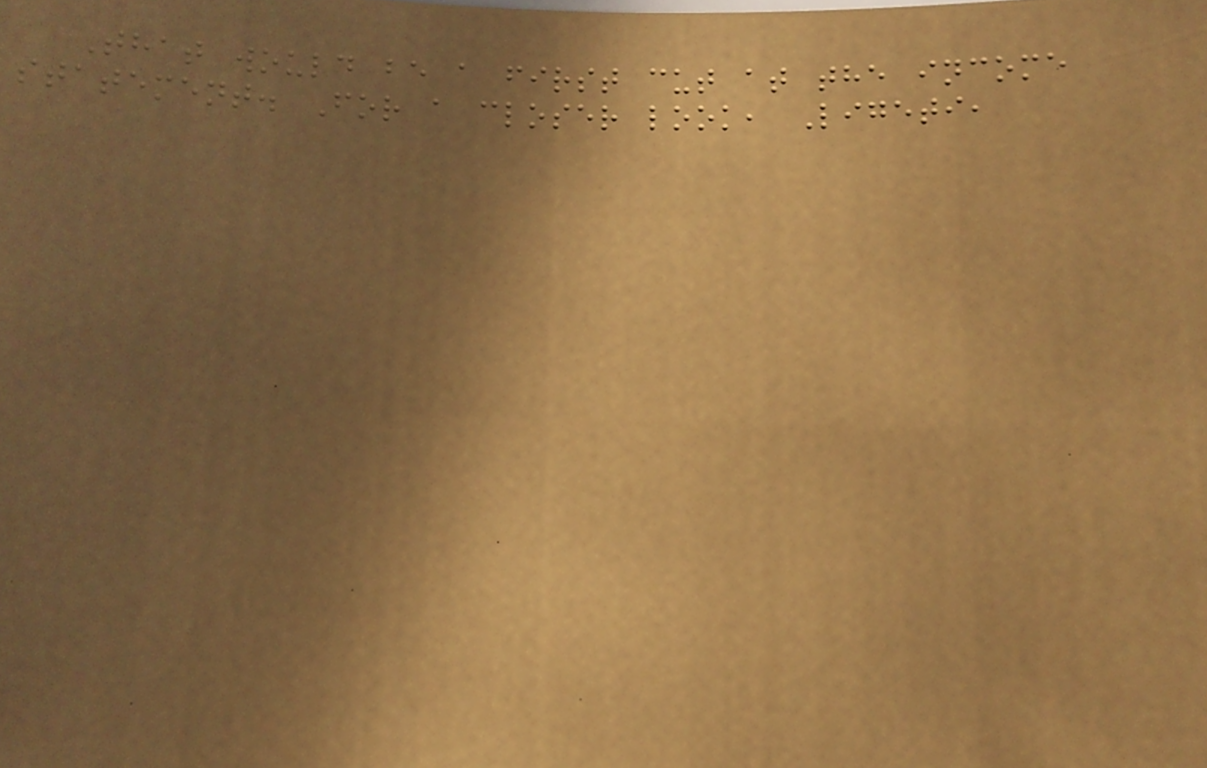That would be a first cut at the income
statement. For a closer look, Ligeti,
